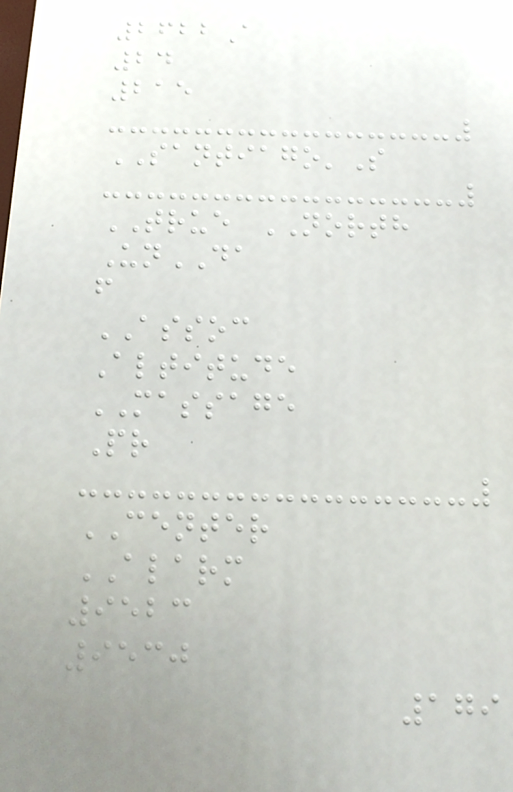2622A
24
215
SANTIAGO'S
TRUE NORTH
UnDA
f
ASSOC
Altitude
MASSAGE
Pr
CENTER
ALARM
9523
9530
179
